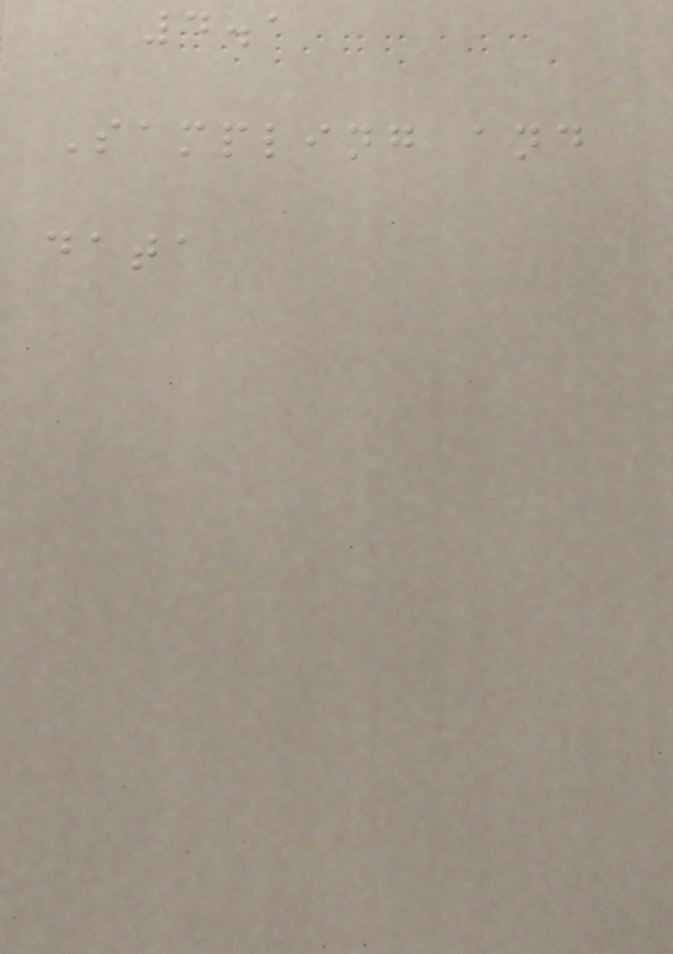4.1
Sampling and
data
